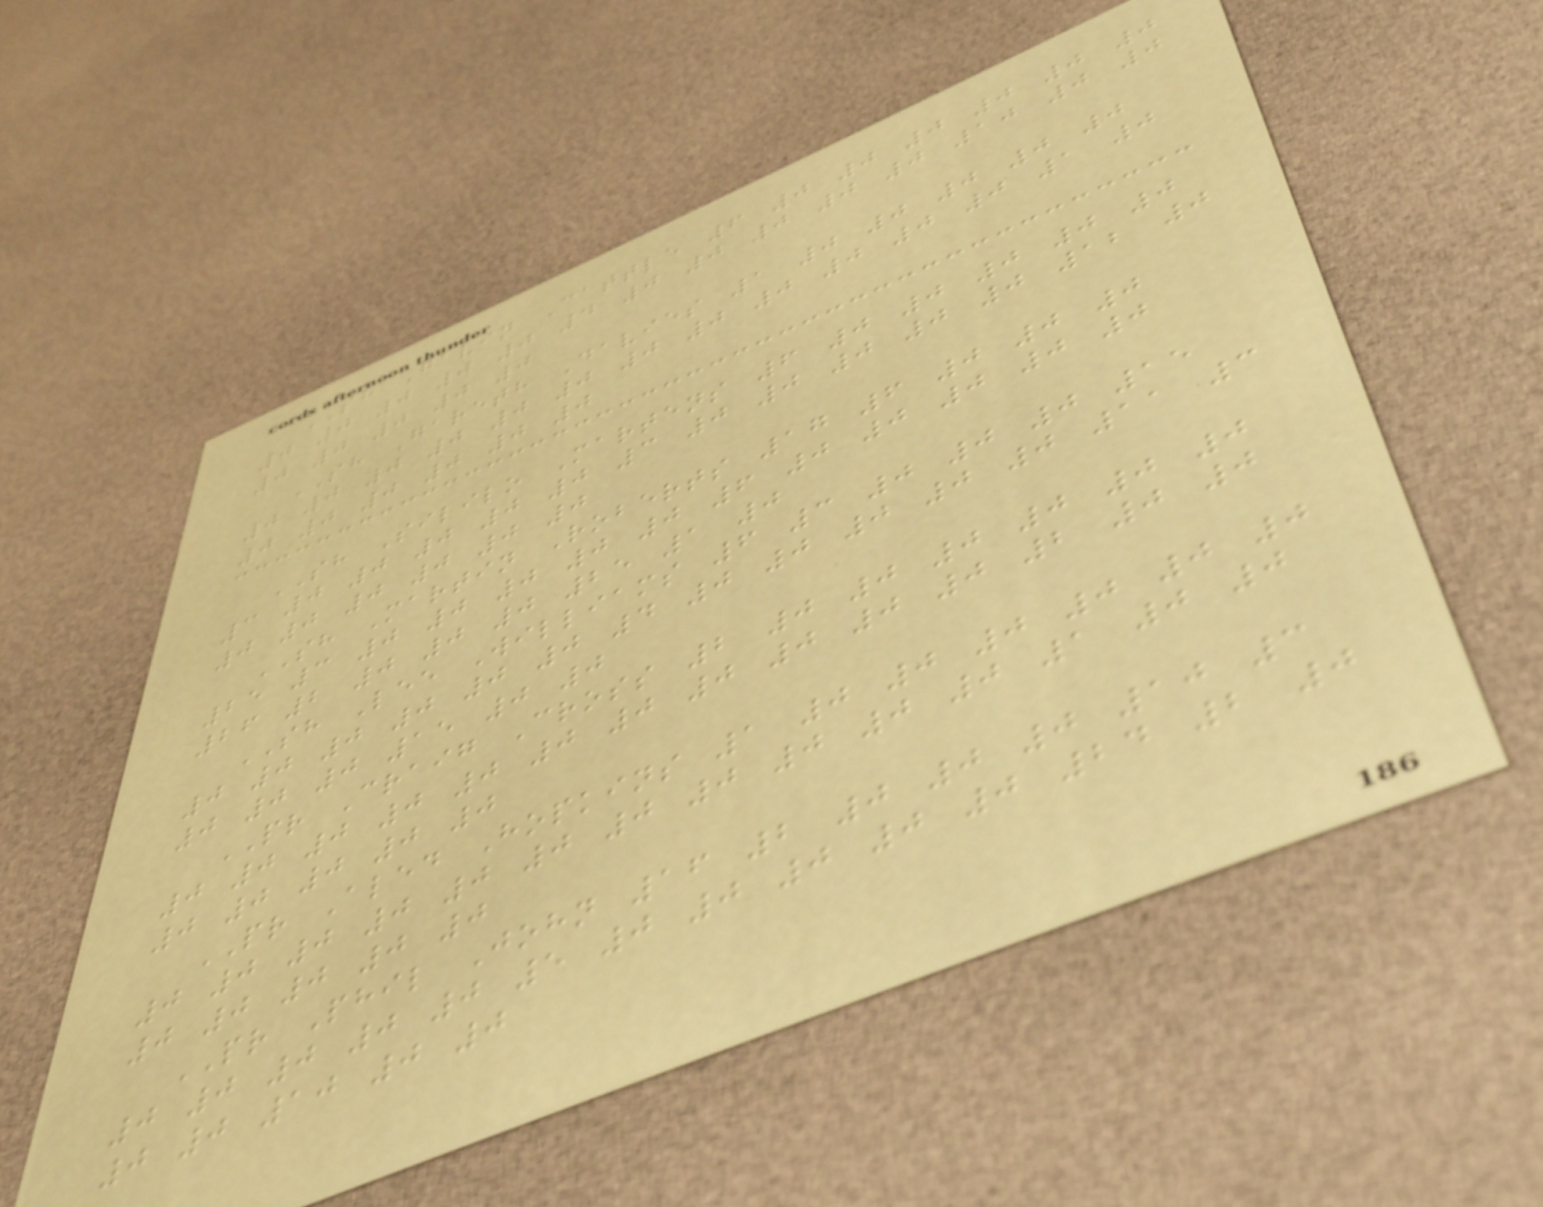SH Gavin Cattle 6 0 0 0 0 0 0
0 0 0 0 0 4 0 0 0 0 0 10 0 0
0 0 0 0 0
SH Gareth Davies 1 0 0 0 0 0
0 0 0 0 0 0 0 0 0 0 0 0 1 0
0 0 0 0 0 0
SH Sililo Martens 6 0 0 0 0 0
3 0 0 0 0 0 3 0 0 0 0 0 12 0
0 0 0 0 0 0
SH Martin Roberts 17 6 0 0 0
25 3 0 0 0 0 0 6 0 0 0 0 0
26 2 0 0 0 25 1 0
SH Lee Williams 6 3 0 0 0 15
0 0 0 0 0 0 4 0 0 0 0 0 11 3
0 0 0 15 0 0
PR Craig Cross 2 0 0 0 0 0 0
0 0 0 0 0 0 0 0 0 0 0 2 0 0
0 0 0 0 0
PR Aled Hopkins 1 0 0 0 0 0 0
0 0 0 0 0 0 0 0 0 0 0 1 0 0
0 0 0 0 0
PR Phil John 16 2 0 0 0 10 3
0 0 0 0 0 5 0 0 0 0 0 24 2 0
0 0 10 0 0
